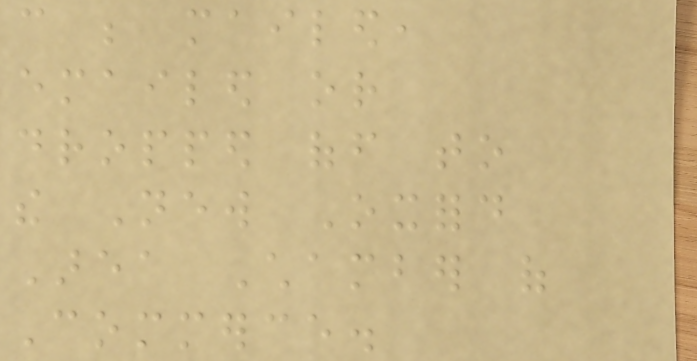can be mailed,
emailed or
dropped off to
the New Oxford
Area Chamber of
Commerce.
